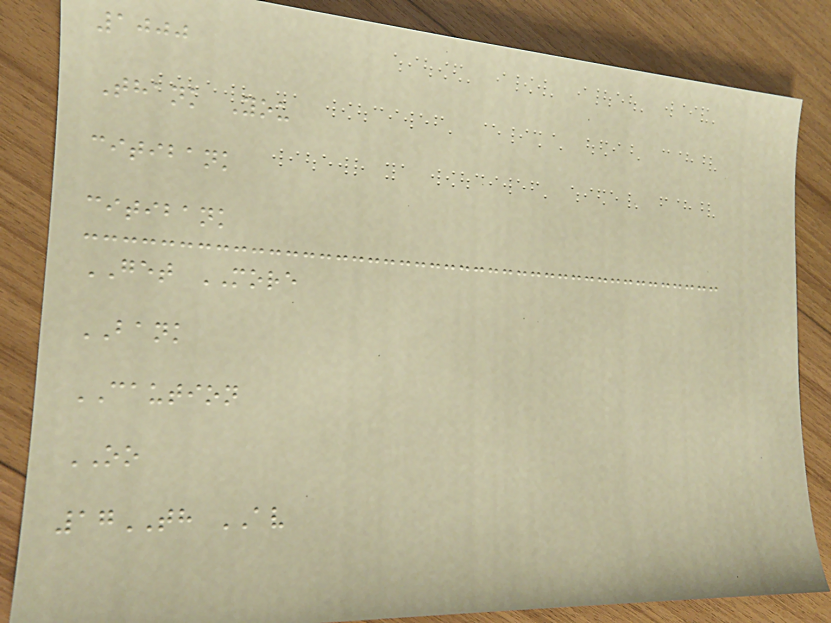1000
Thank You
citibank
citibank
GET MORE
BANK
CAUTION
OO
17TH AV
